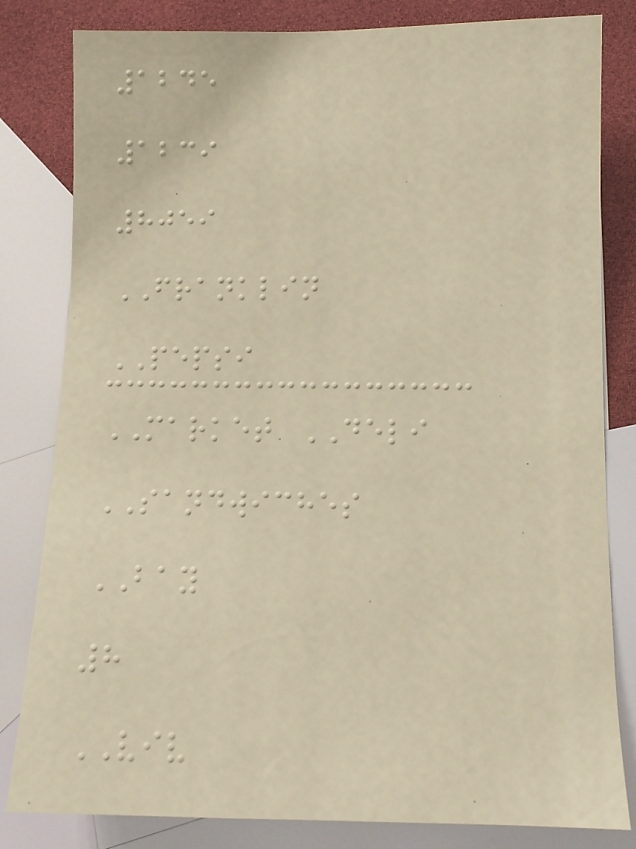1245
1239
8059
FRANKLIN
PEPSI
MARKET DELI
SANDWICHES
BAY
8
VIV
